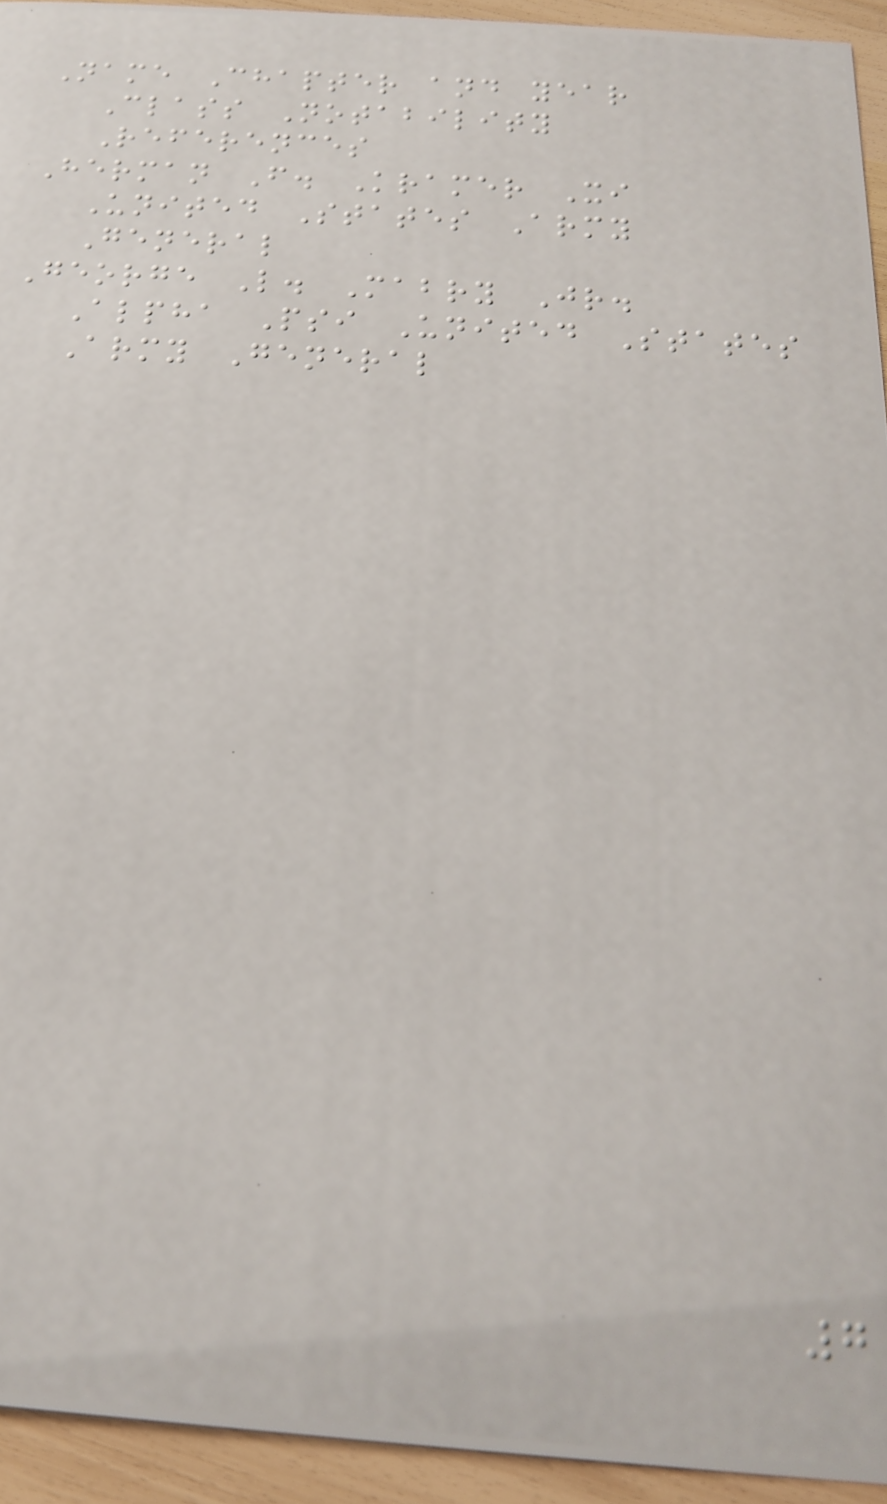Name Chapter and year
Class Notability
References
Herman F. Kramer Xi
United States Army
General
George L. Mabry Jr.
Alpha Psi United States
Army General
7
